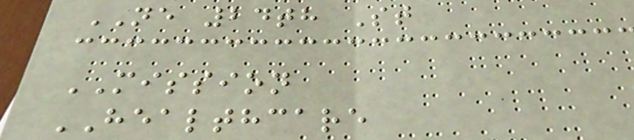NE 24th St
MISSION
HEALTHCARE
